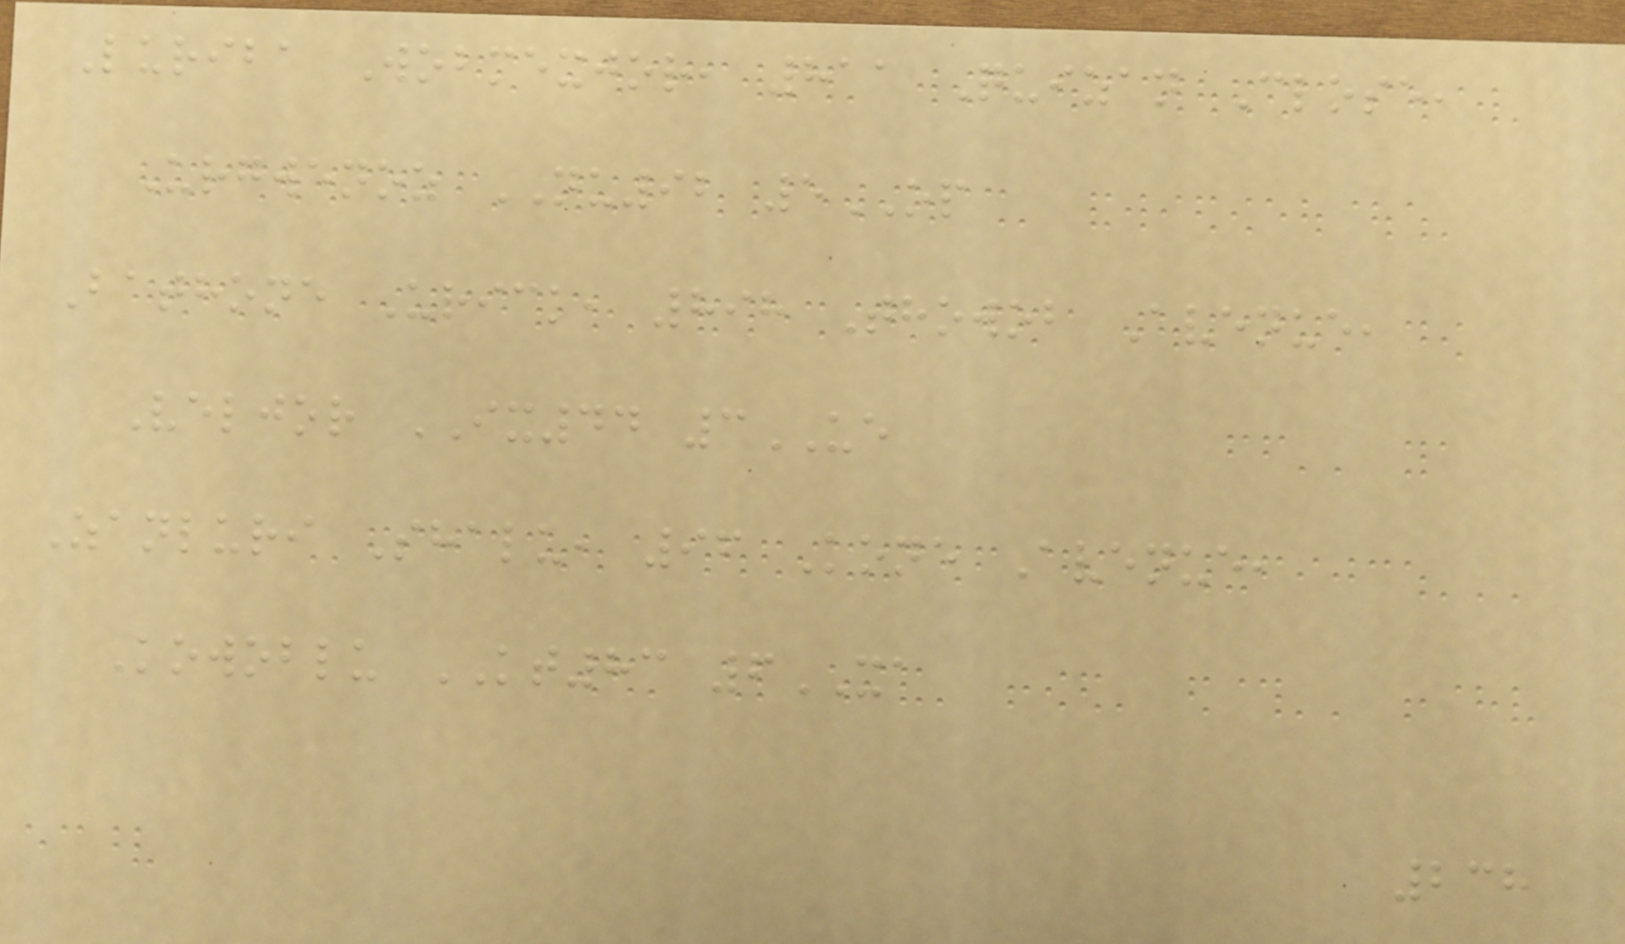Luriba Wobmexjor, 811 Quizan Close,
Urgwenoz NU92 5OP
Bathone Urick, 898 Thowob Avenue,
Veljor IX44 3UE
Zanluri Shalu, 96 Kone Avenue,
Kowoblu KT83 6XA
238
